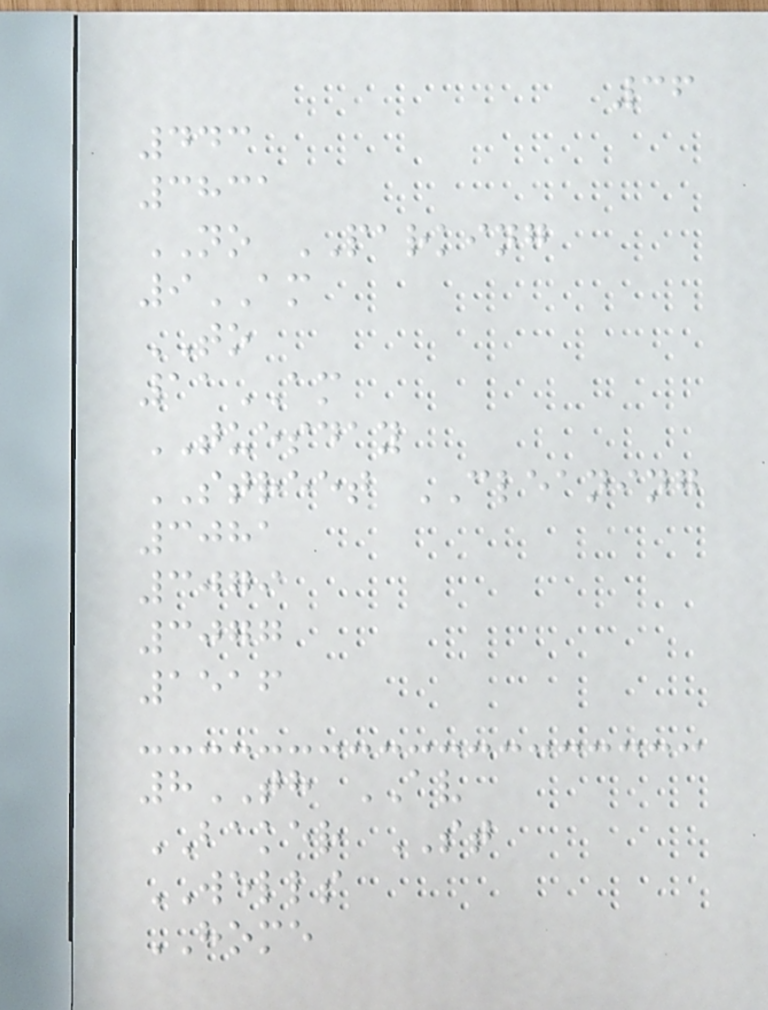36
443
3831
NO PARKING
9AM
TO
11AM
TUESDAY
STREET CLEANING
3081
3079
3077
1516
8TH AV
BAKER ST
WELLS
HOME
